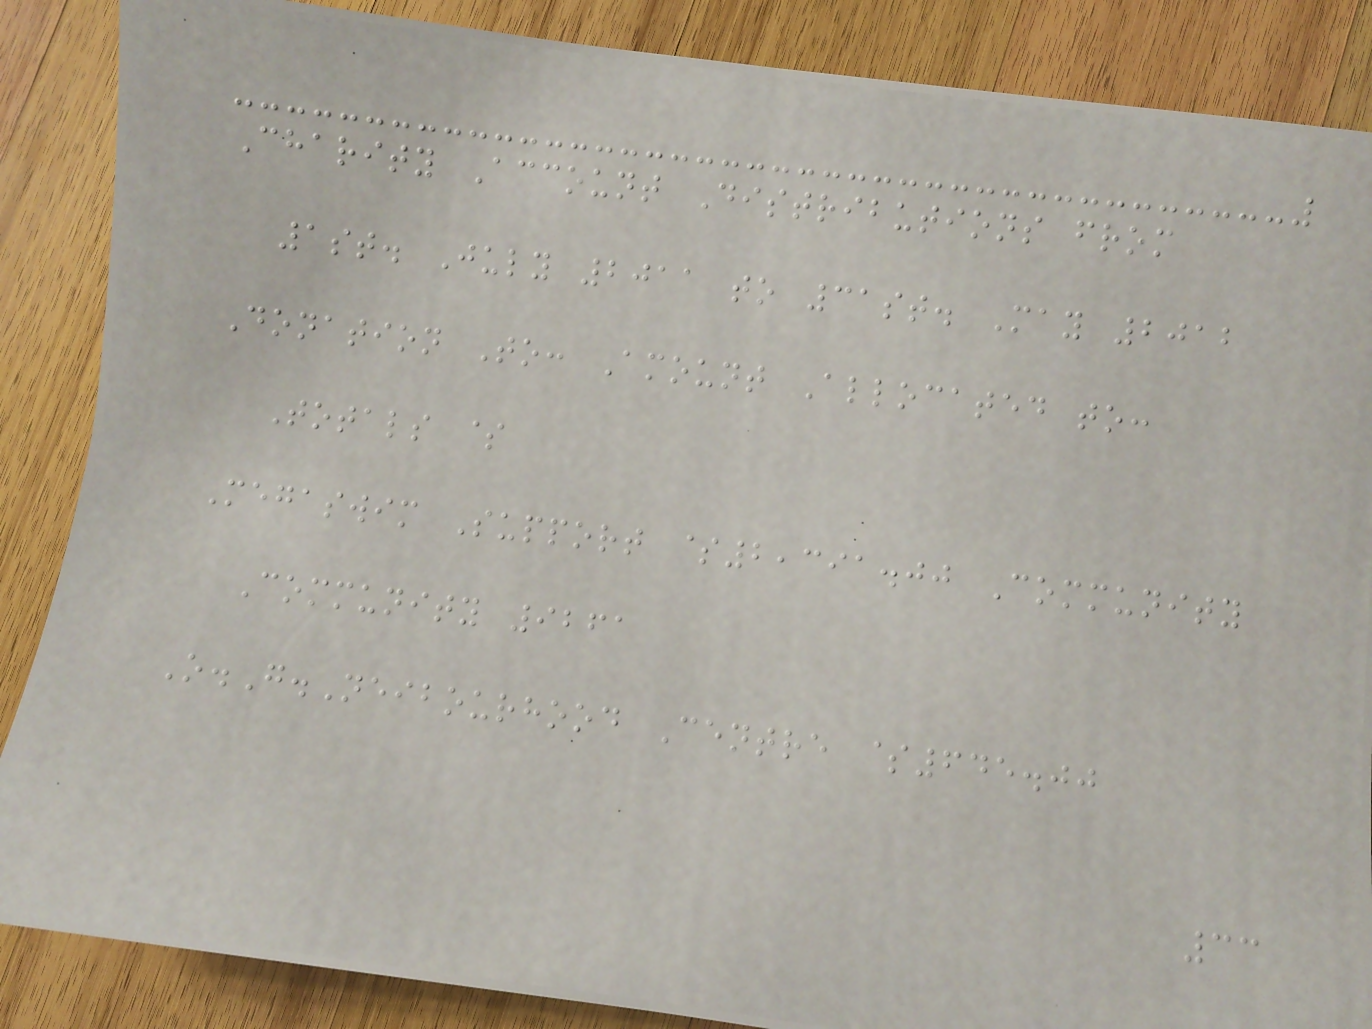Charity Account Distributions from
1st. July 2011 to 31st. May 2012
Donation To: Amount Allocated to:
Totals $
Megaswim Support $2,391.00 Community
Community 9261
O.G.Neibourhood Centre $645.00
33
